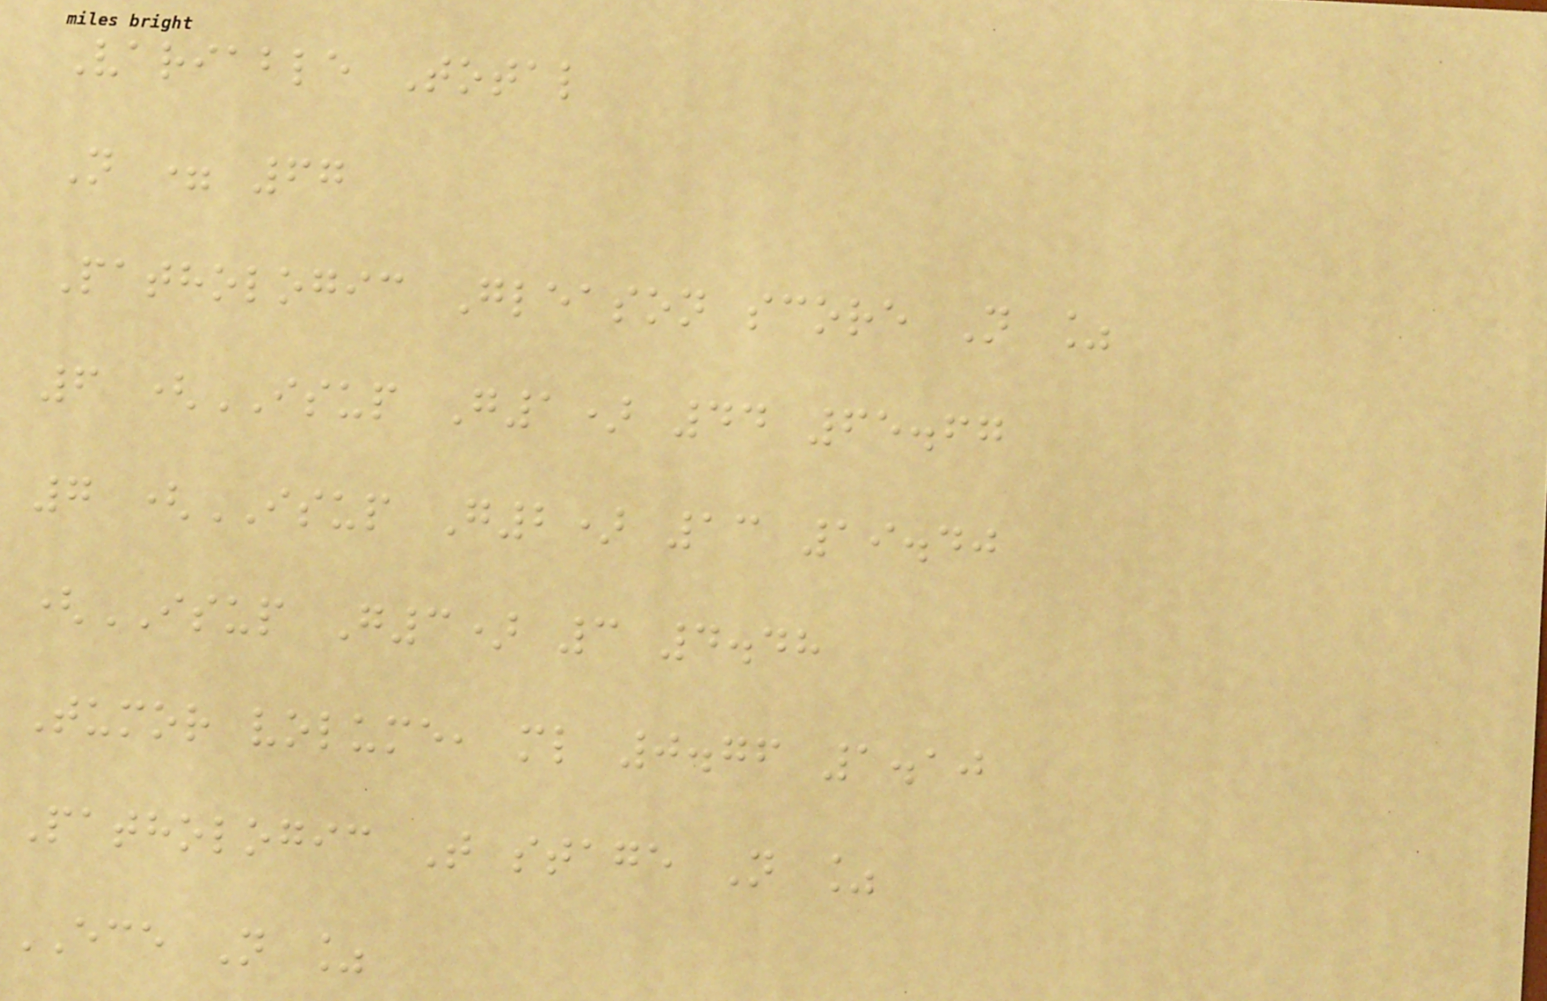Variable Total
N = 67
Pathologic Gleason score N %
6 (ISUP G1) 44 65.67
7 (ISUP G2) 13 19.40
(ISUP G3) 3 4.48
Tumor volume, ml 0.76 1.10
Pathologic T stage N %
ECE N %
